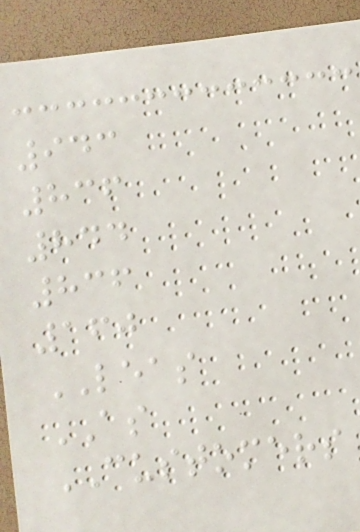943
836
844
836
160
LEAS
AS
CUSTOMERS
